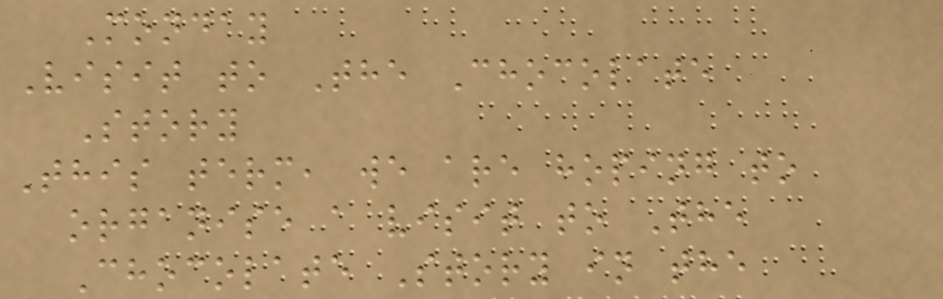Monday
Visit to The Chocolate
Story
This term, we are hoping to
organise a visit to The
Chocolate Story in the
